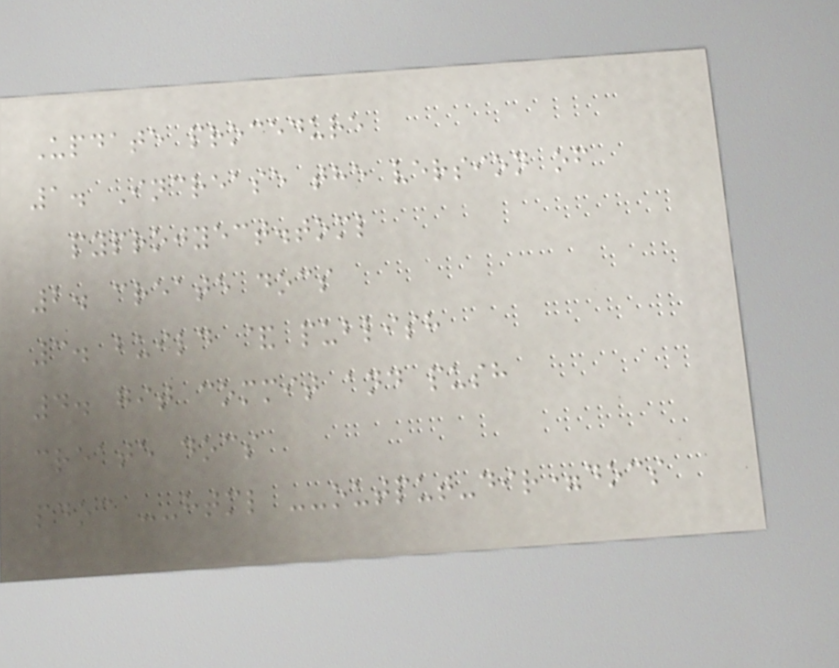Update procedure
1. Increase the version of
pyprojyect.toml
2. create docs
3. build & publish
4. git commit and push
create docs
pdoc --html --output-dir=docs
